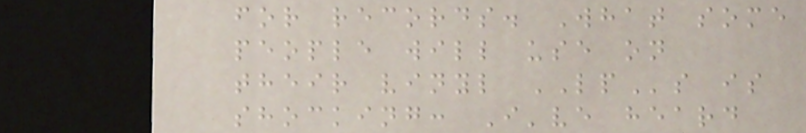for records. What some
people will use on
their vinyl LPs is
shocking: I've heard
